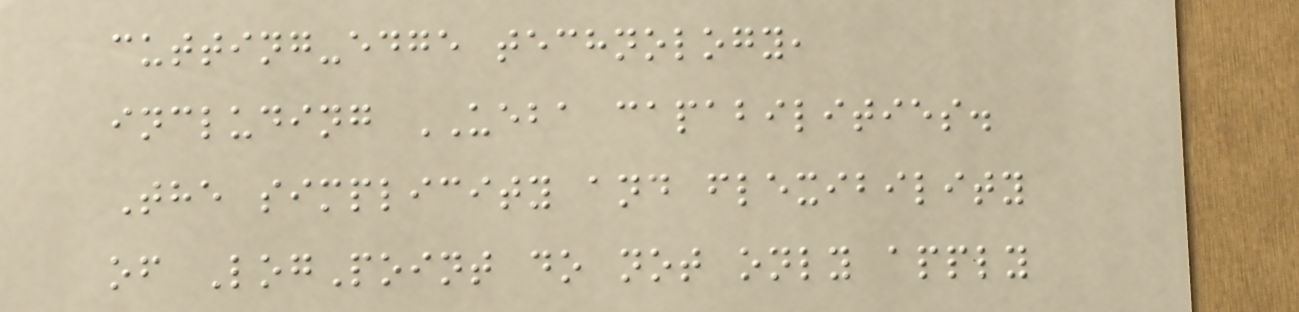cutting-edge technology,
including UEBA capabilities.
The simplicity and flexibility
of LogPoint do not only apply
